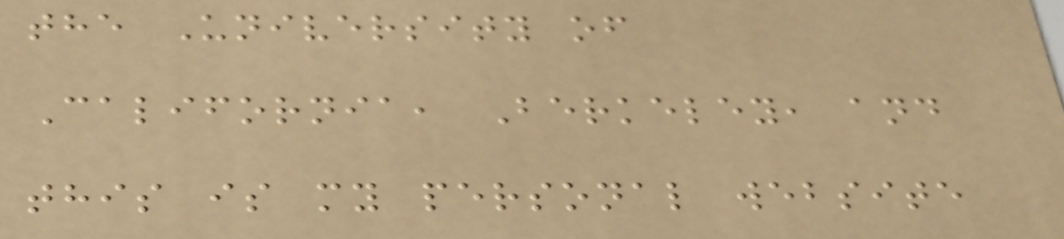the University of
California, Berkeley, and
this is my personal website
